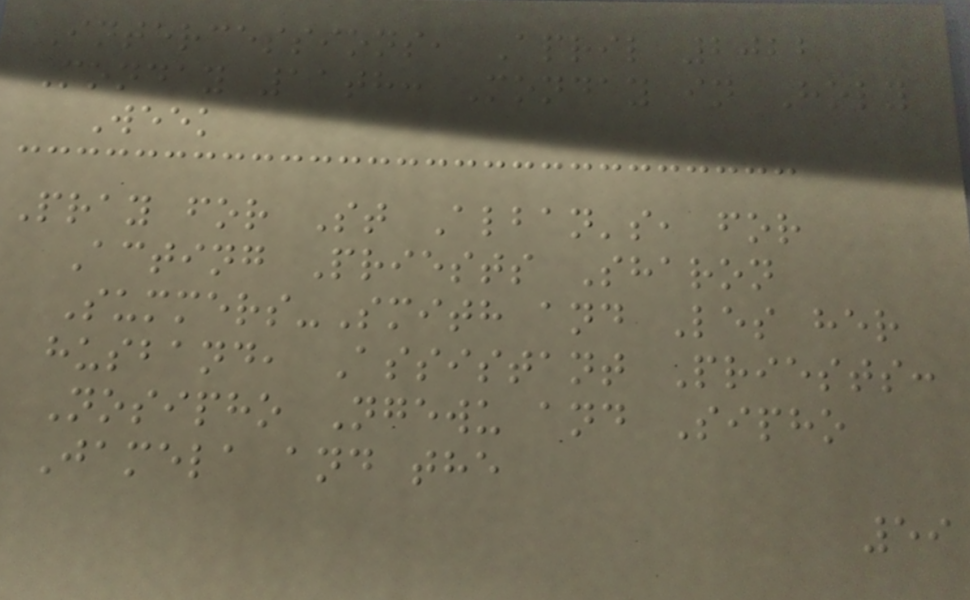Intercessions, April 2022
Monday 11th: Monday in Holy
Week
Pray for St Alban's, for
Acting Priests Sharon
Summers-Smith and Les her
husband, Assistant Priests:
Nosipho Ngewu and Sipho
Jamela and the
59
